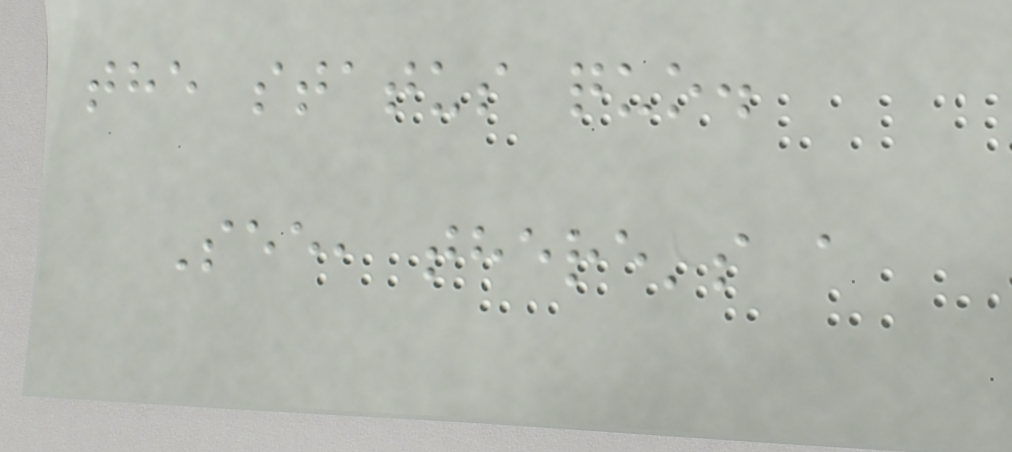the status quo.
See, there's a
